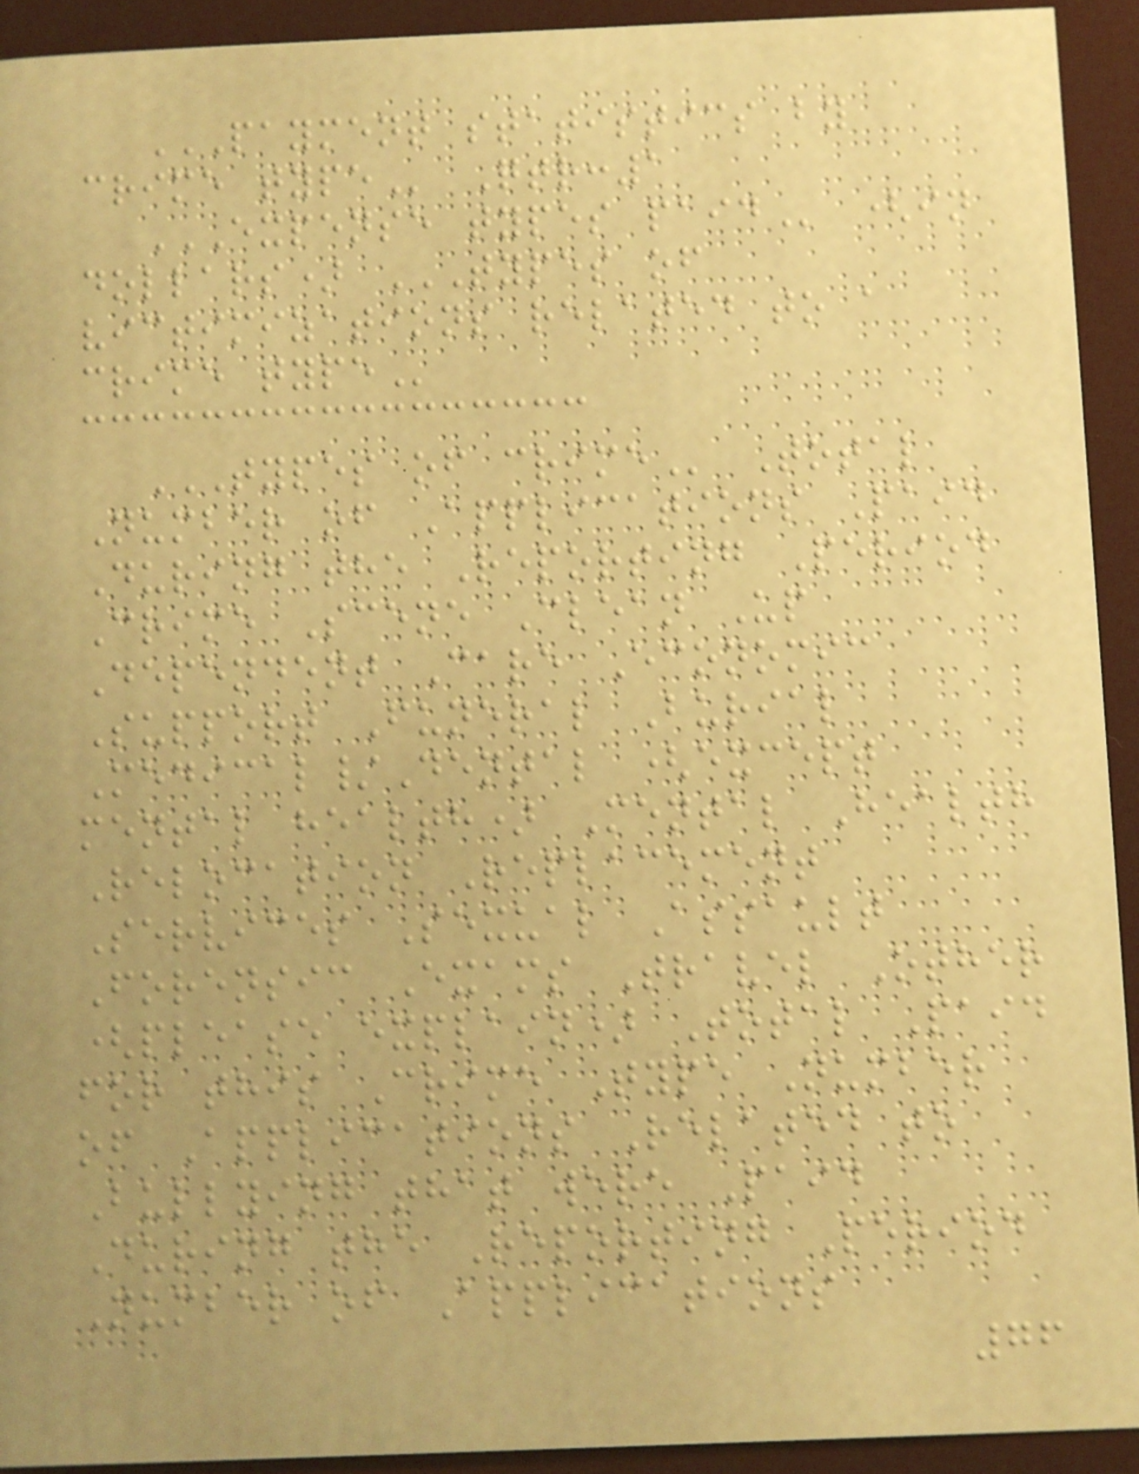PAYMENT STATISTICS BY
CRIME TYPE Qtr:1
EXPENSE TYPES PAID (in
dollars) TYPES OF
VICTIMIZATIONS RELATED TO A
CRIME TYPE
TYPES OF CRIME Total
Number of Applications Paid
During the Reporting Period
Crime Scene Clean Up
Dependent Care Economic
Support Funeral Burial
Medical/Dental (except
mental health) Mental Health
Relocation Replacement
Services Sexual Assault
Forensic Exams Travel Other
(please explain) Total Paid
for this Crime Type Number
of Applications Related to
Bullying that were Paid
During the Reporting Period
Number of Applications
76
